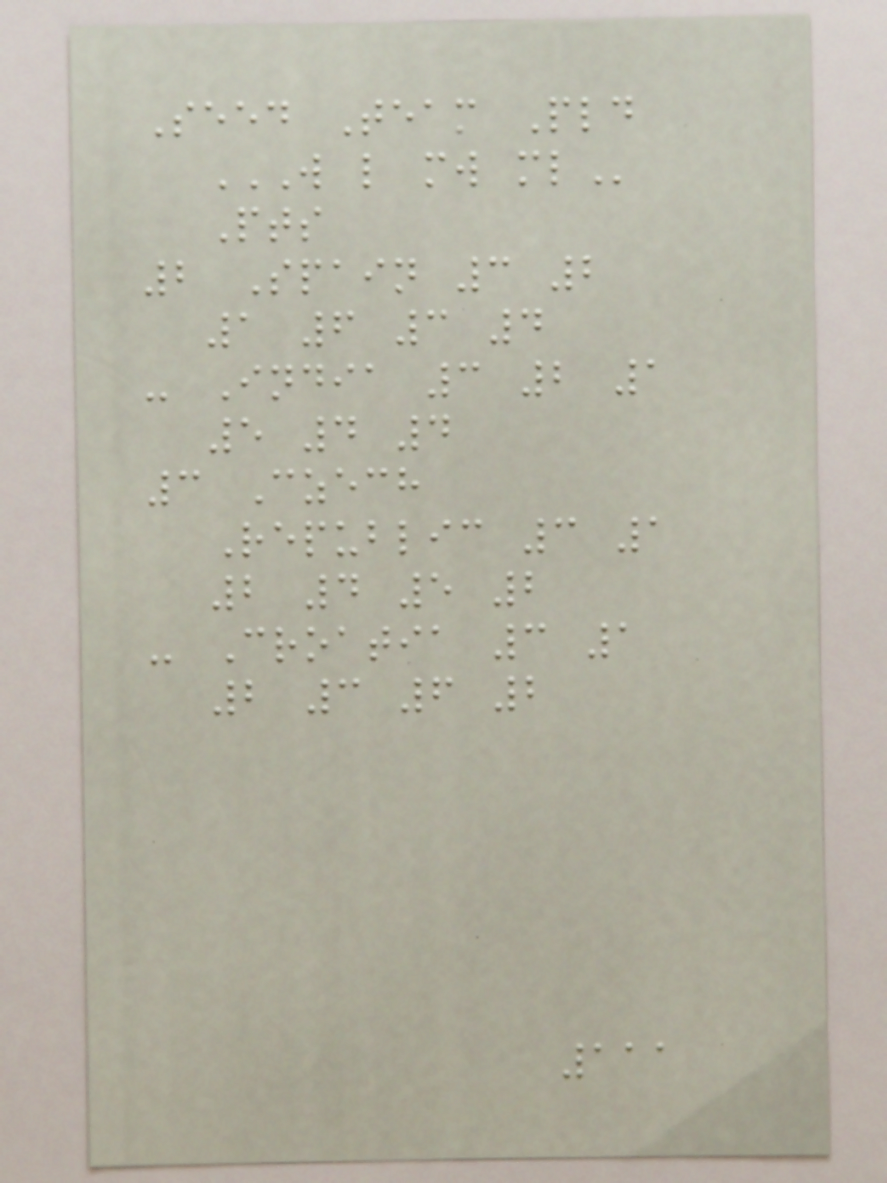Seed Team Pld
W L MW ML
Pts
2 Spain 3 2
1 6 3 4
- India 3 2 1
5 4 4
3 Czech
Republic 3 1
2 4 5 2
- Croatia 3 1
2 3 6 2
111
